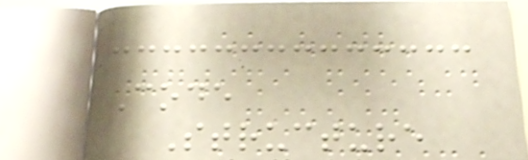Code
Structure
